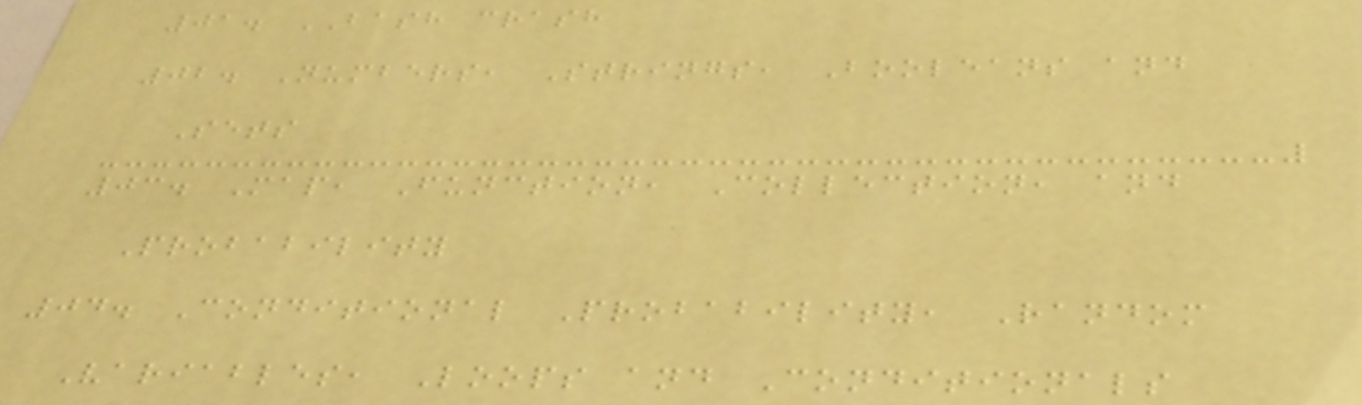01. BASH crash
02. Numbers, Strings, Booleans and
Sets
03. Map, Function, Collection, and
Probability
04. Conditional Probability, Random
Variables, Loops and Conditionals
